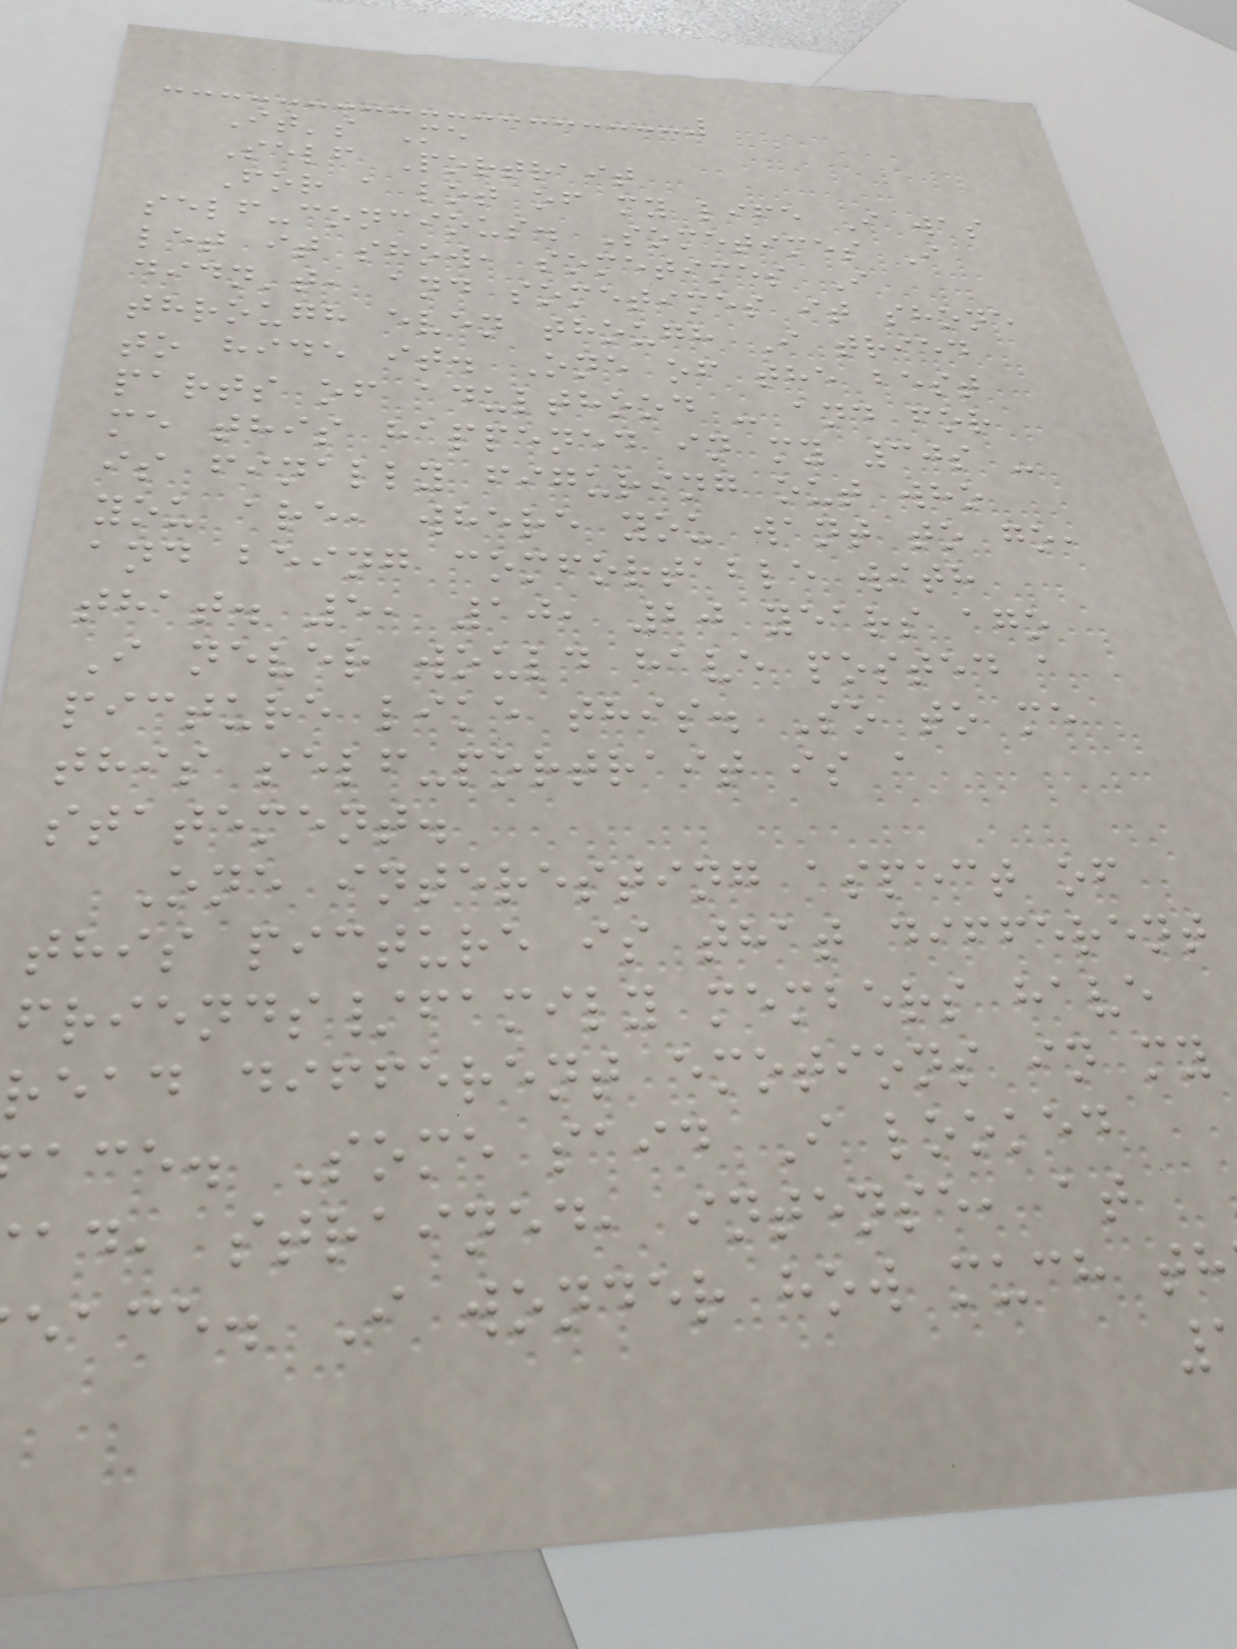It's Me
Self Portrait
For a lot of my life I was
self-concious. Sometimes I
let it show, sometimes I
didn't, and sometimes it shone
through even though I tried
to hide it. One of the best
parts of adulthood - and for
me this happened in my 30s -
is finally figuring out who
you are, where you want to go,
and being comfortable with
that. 5, 10, 20 years ago
I never would have posted a
picture like this. So to me
this self-portrait is a
statement.
One interesting aspect of
this picture is that different
friends/family members have
read different emotions in my
ace. Some said I looked
ad, strained, intense, at
eace. I wonder how much th
